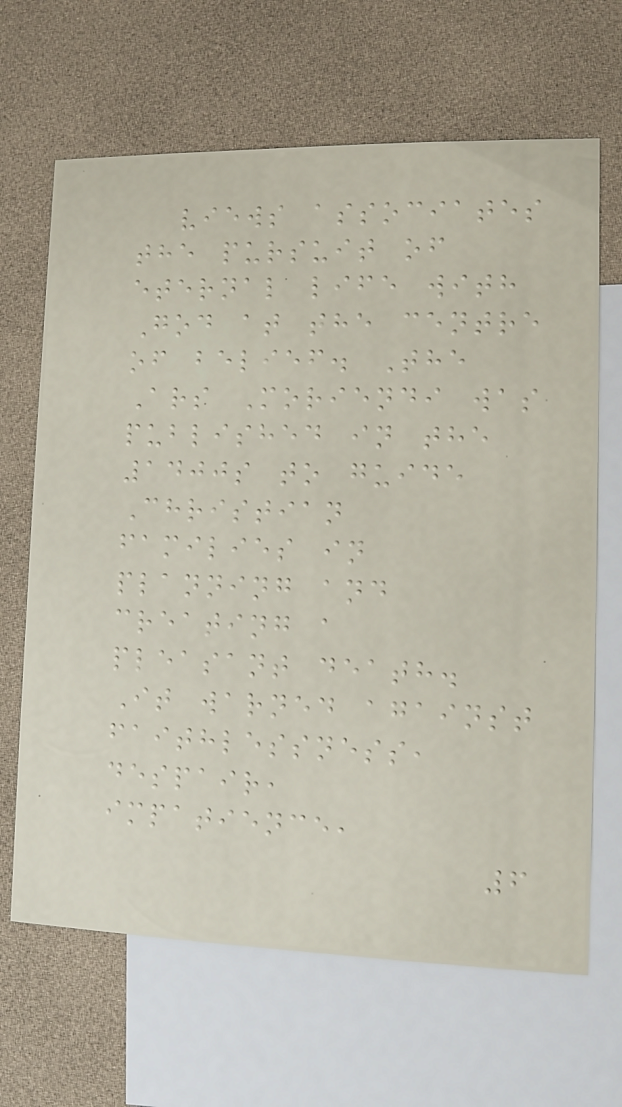views associates
the pursuit of
eternal life with
God at the centre
of belief. The
Ars Moriendi was
published in the
1400s to guide
Christian
families in
planning and
creating a
pleasant death.
It warned against
faithlessness,
despair,
impatience,
6
